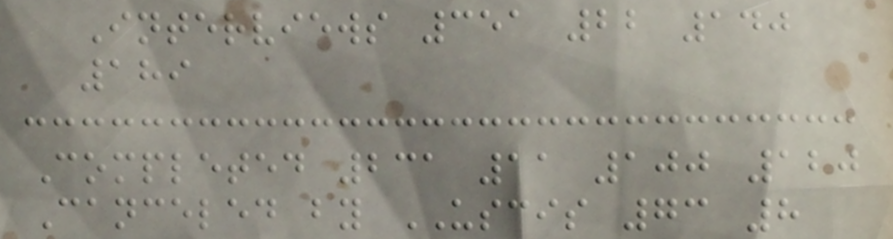Interviews 351 22 140
189
Completed 231 11 100 120
Canceled by USCIS 73 8
